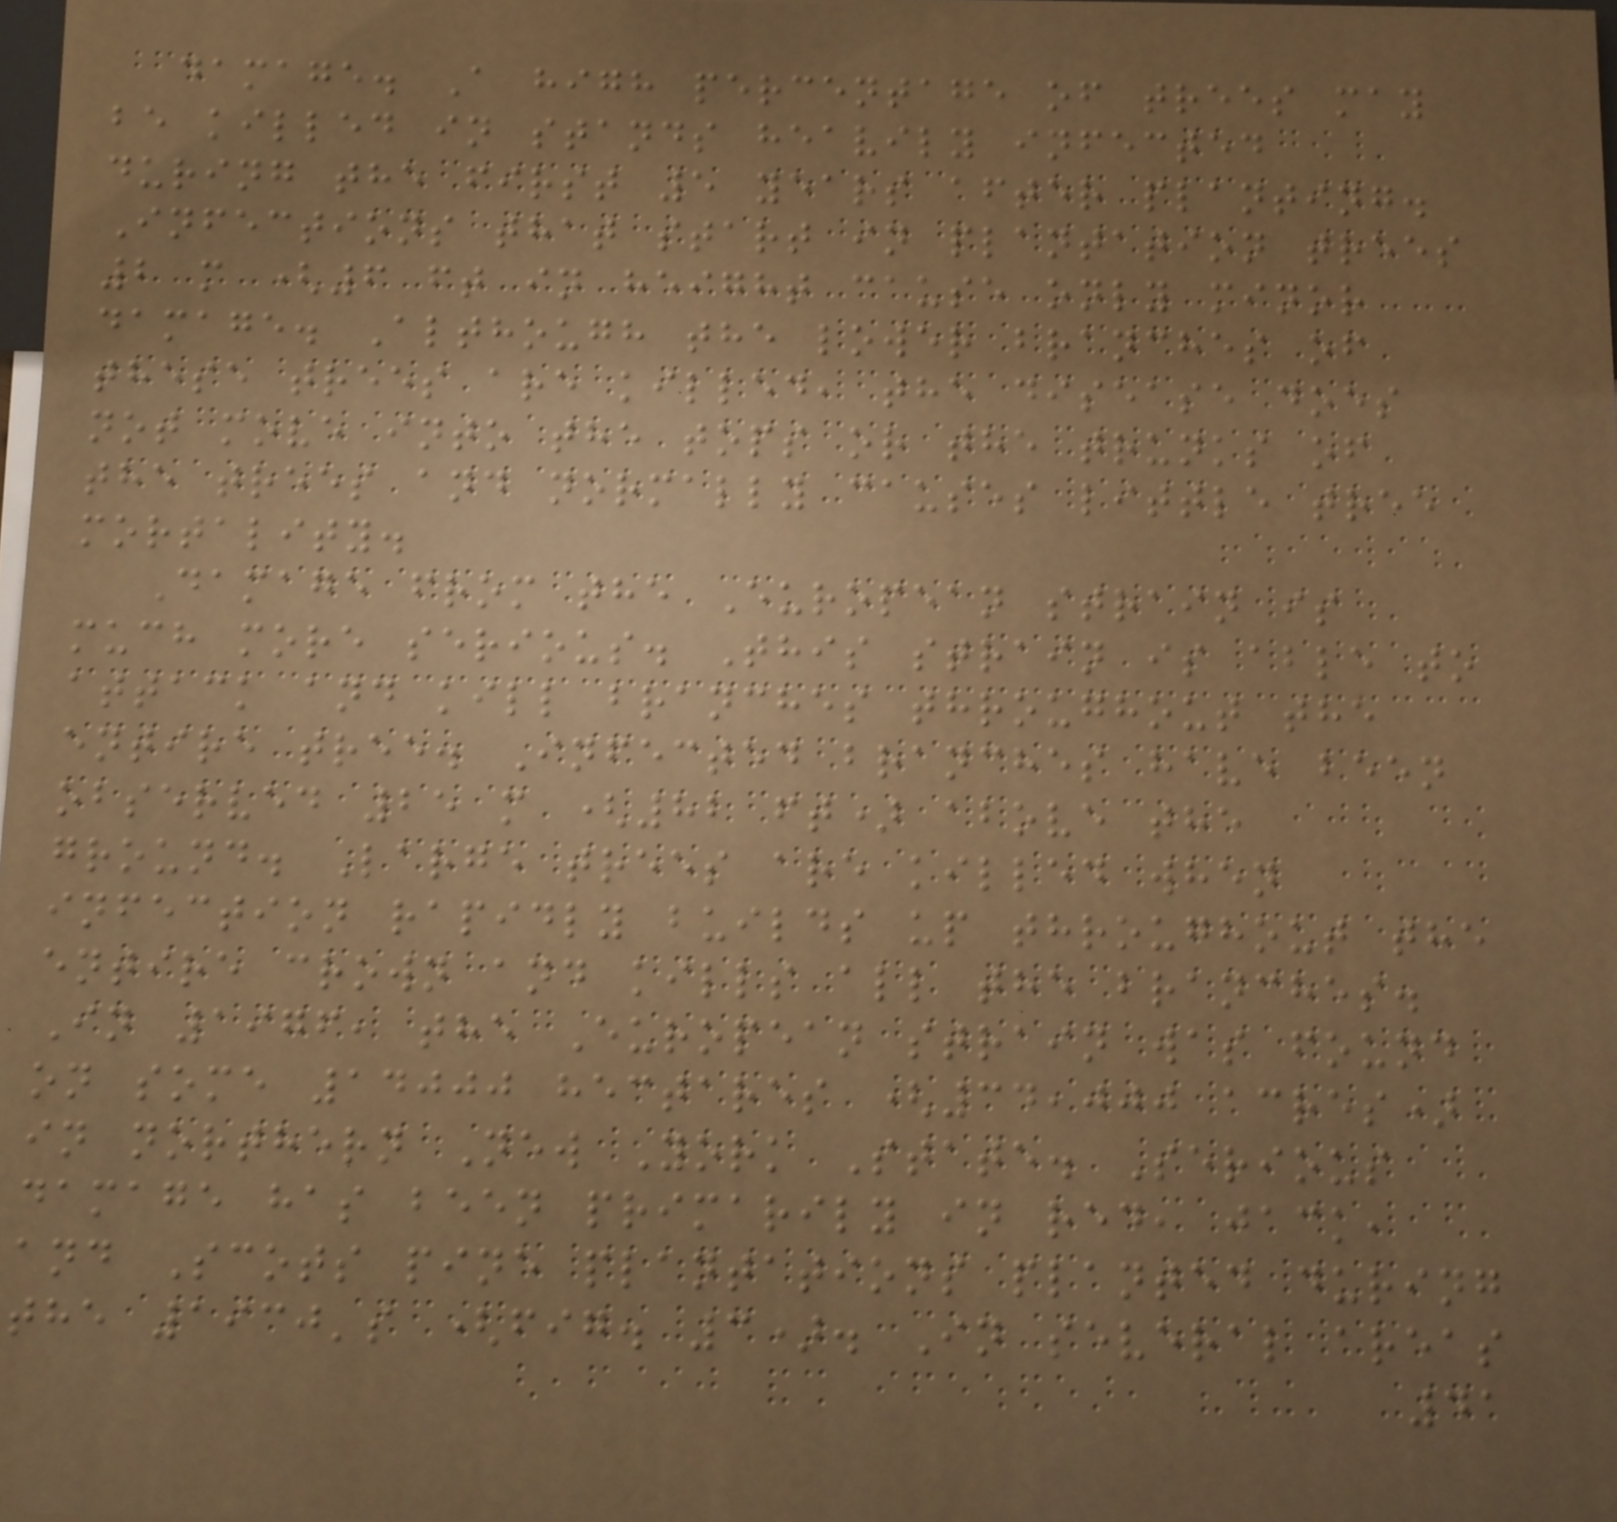damage. A high percentage of trees may
be killed in stands heavily infected
during the first 5 years after planting.
Infections that start in plantation trees
2 m (6 ft in height cause only minor
damage. Although the lower branches of
these trees are killed, the disease does
not move into the tops or the trunks of
the trees and normally causes little tree
mortality.
Damage from the European strain is
much more serious. This strain is able to
attack and kill branches throughout the
entire tree. Infected branches have been
observed 25 m (82 ft) above the
ground. Large trees are killed when
infection rapidly builds up throughout the
entire crown and kills all the branches.
In 1976, the European strain was found
on some 14000 hectares (34,000 acres)
in northern New York State. Serious
damage has been primarily in red, jack,
and Scots pine plantations planted during
the 1930's (fig. 3). In several areas
41
